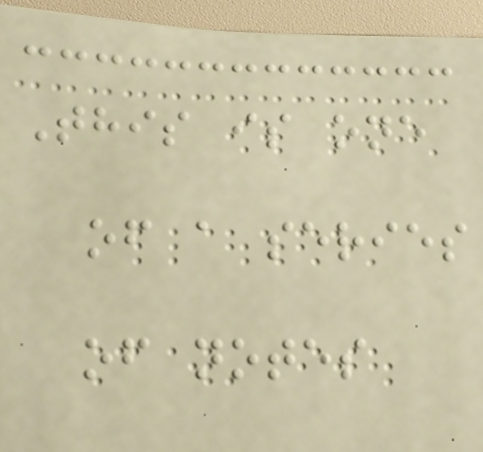This is one
of a series
of notes
